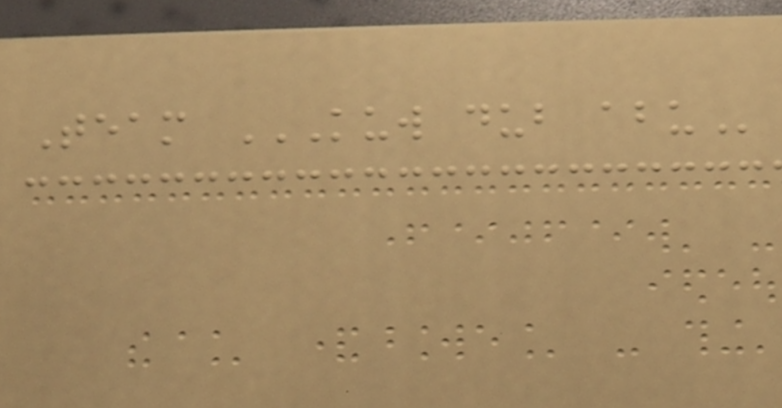Team KUW DUB ABU
